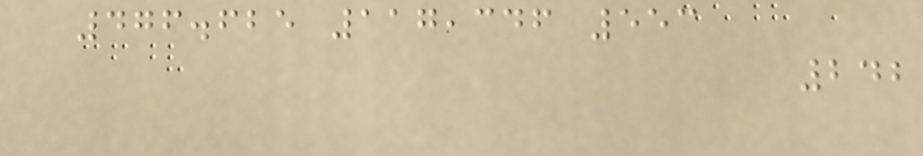476.625 117,346 553
242
